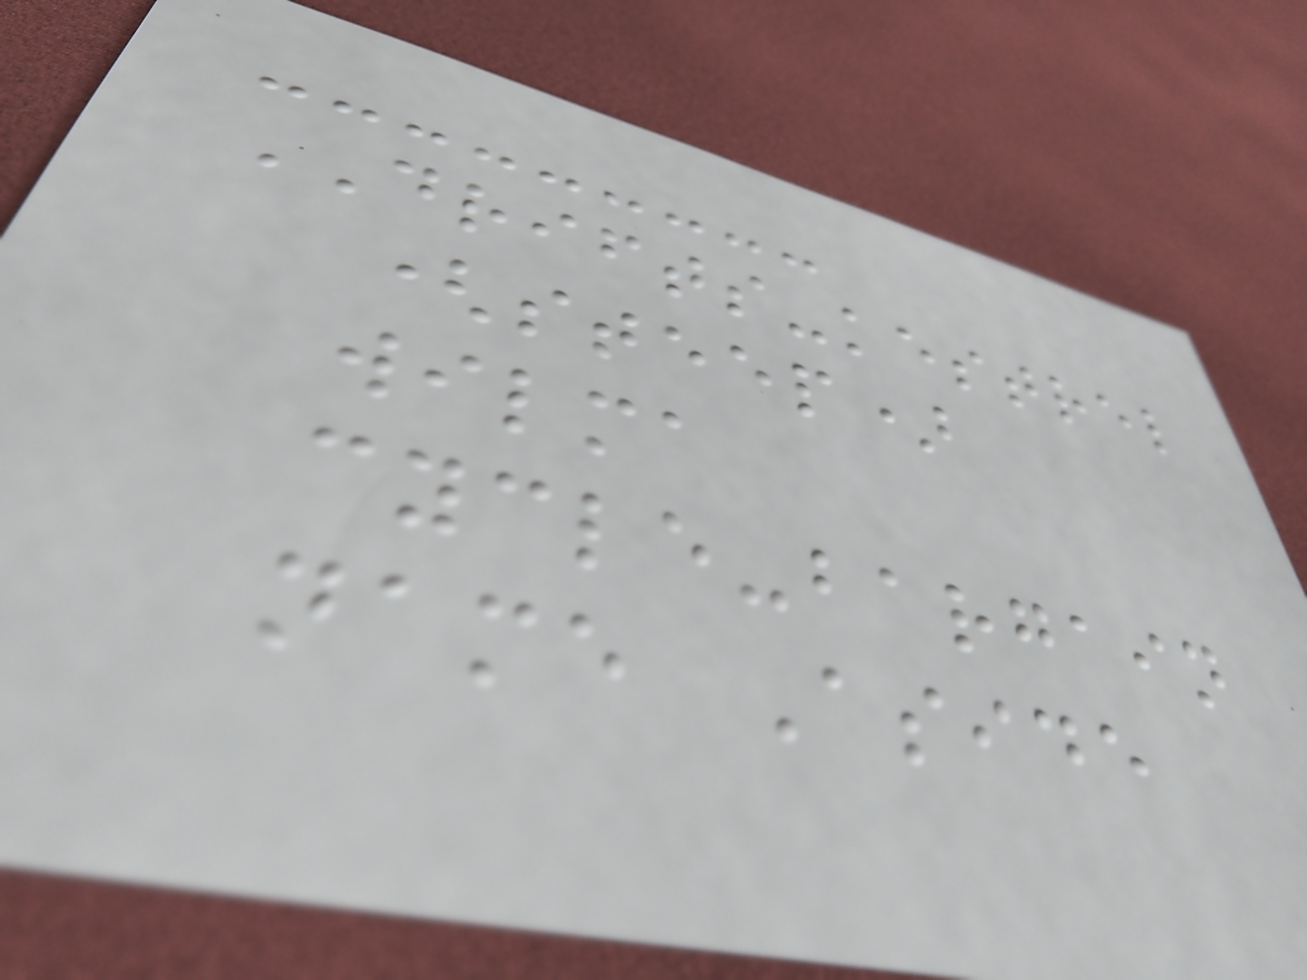DRIFTS-kestrel
(steep)
wilma
cycle-bargain
name Aside
